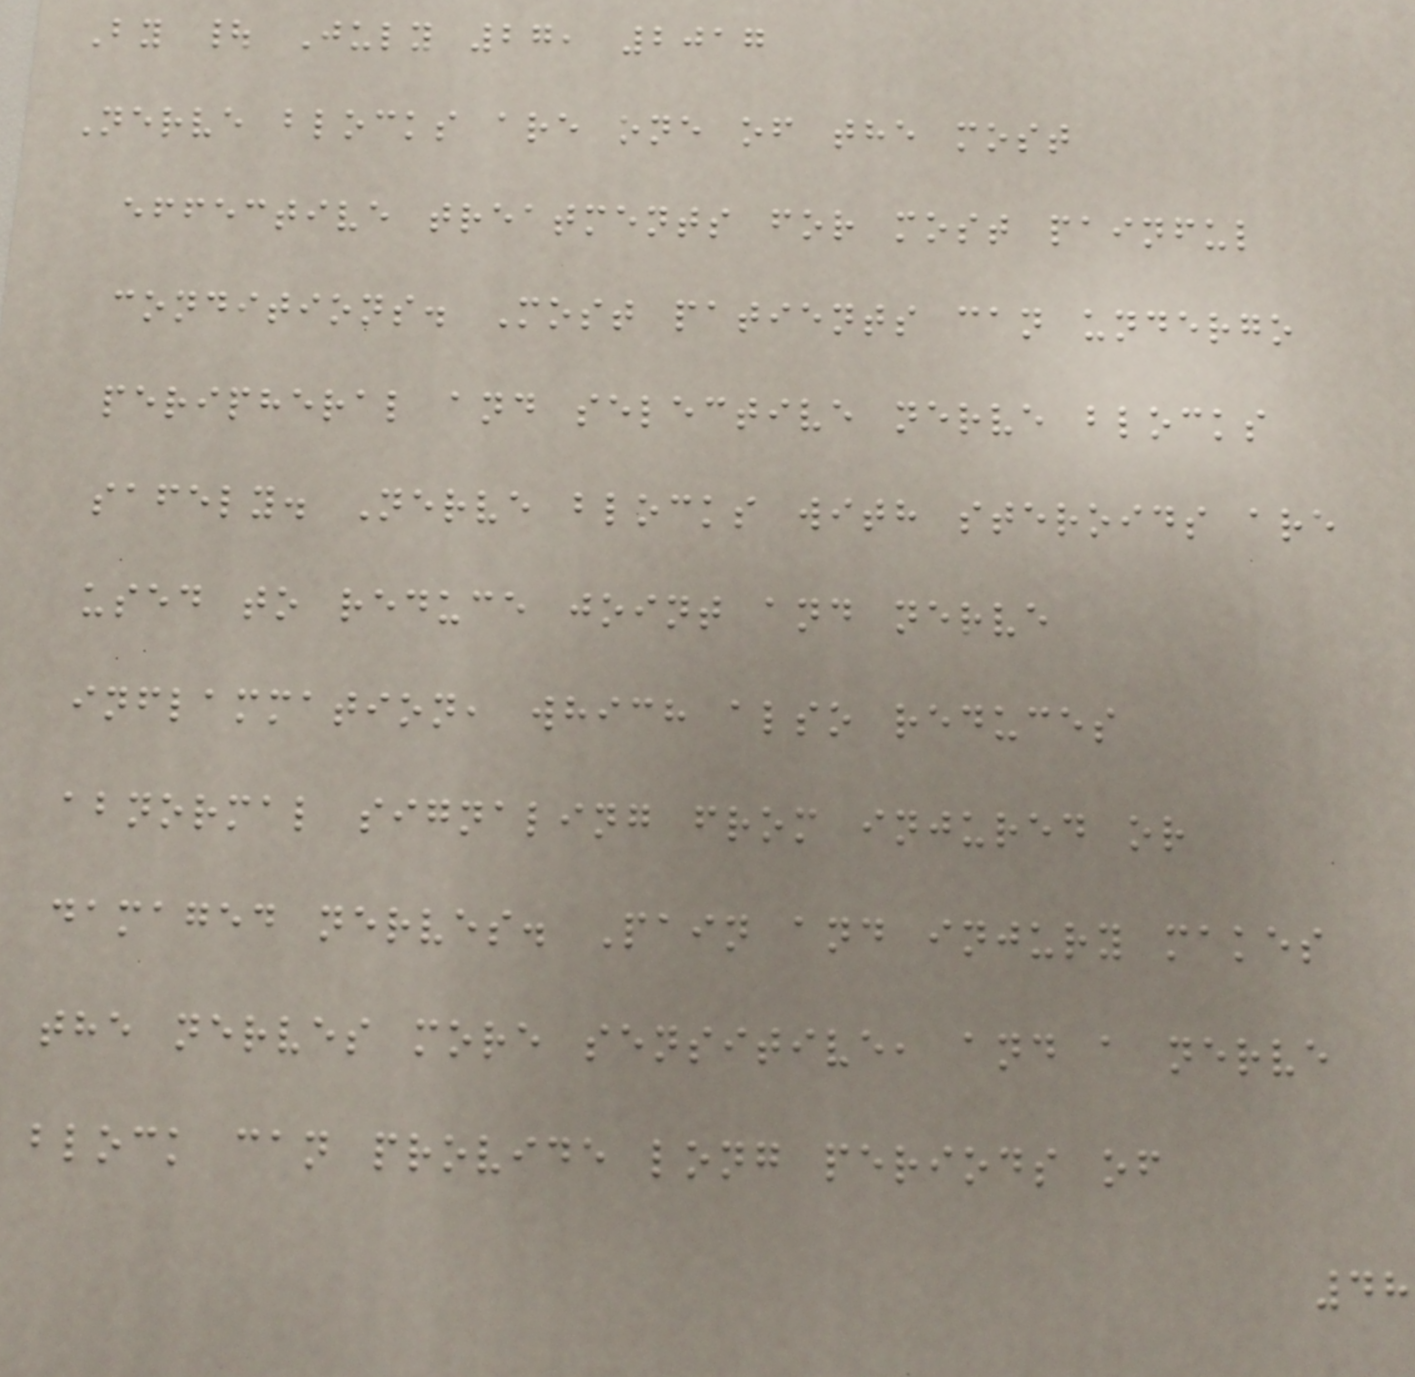By | July 27, 2017
Nerve blocks are one of the most
effective treatments for most painful
conditions. Most patients can undergo
peripheral and selective nerve blocks
safely. Nerve blocks with steroids are
used to reduce joint and nerve
inflammation, which also reduces
abnormal signaling from injured or
damaged nerves. Pain and injury makes
the nerves more sensitive, and a nerve
block can provide long periods of
48
